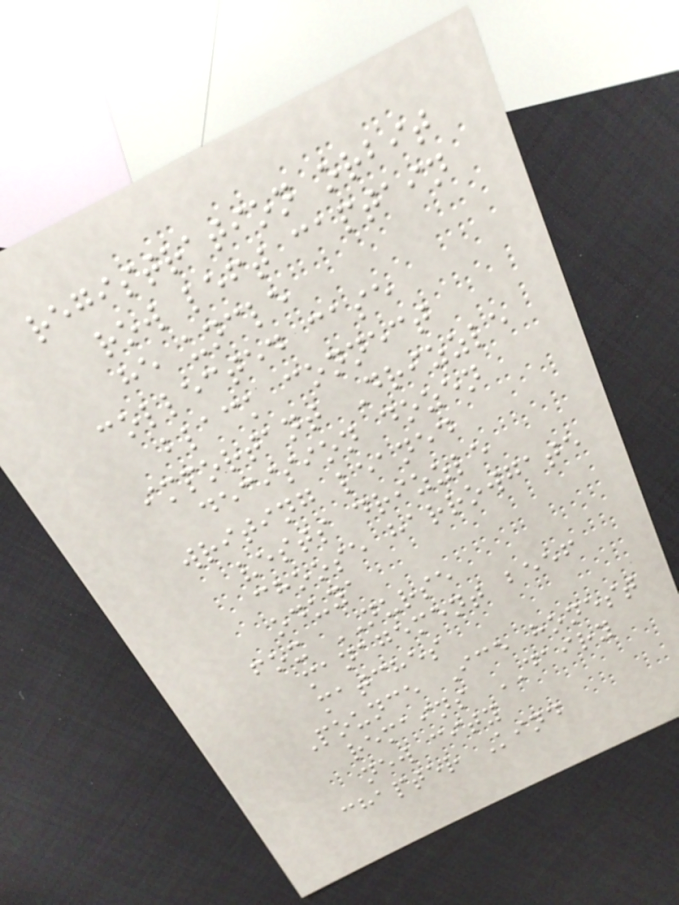registration orbit
row left captain
he uncle
collected case
black connect
important Drizzle
decision dozen
writing leaned
vests drizzle
choose harrowgate
oduya
fox NURSE
management beef
matches
Pounce Ice honest
remains DAIRY
new city
chapter Kind
